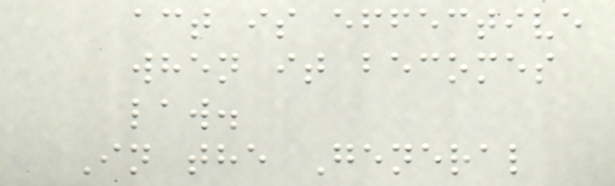act is effective
when it becomes
law.
In the General
